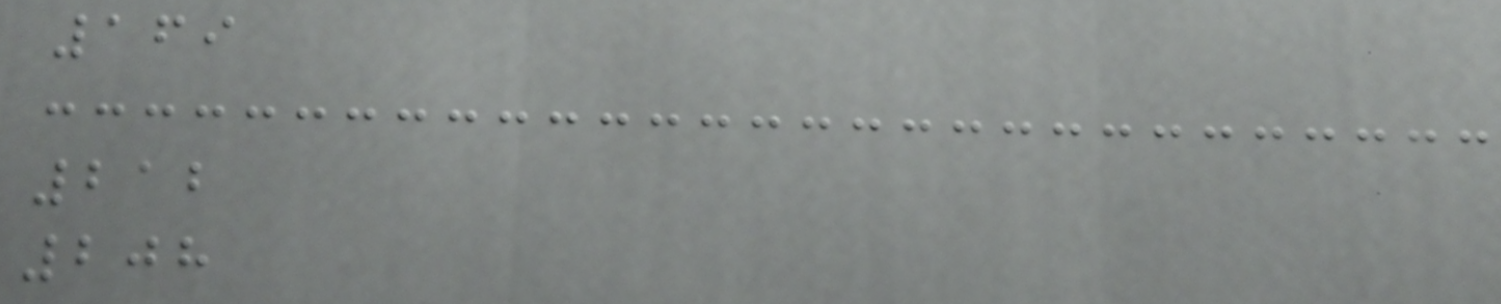169
212
208
